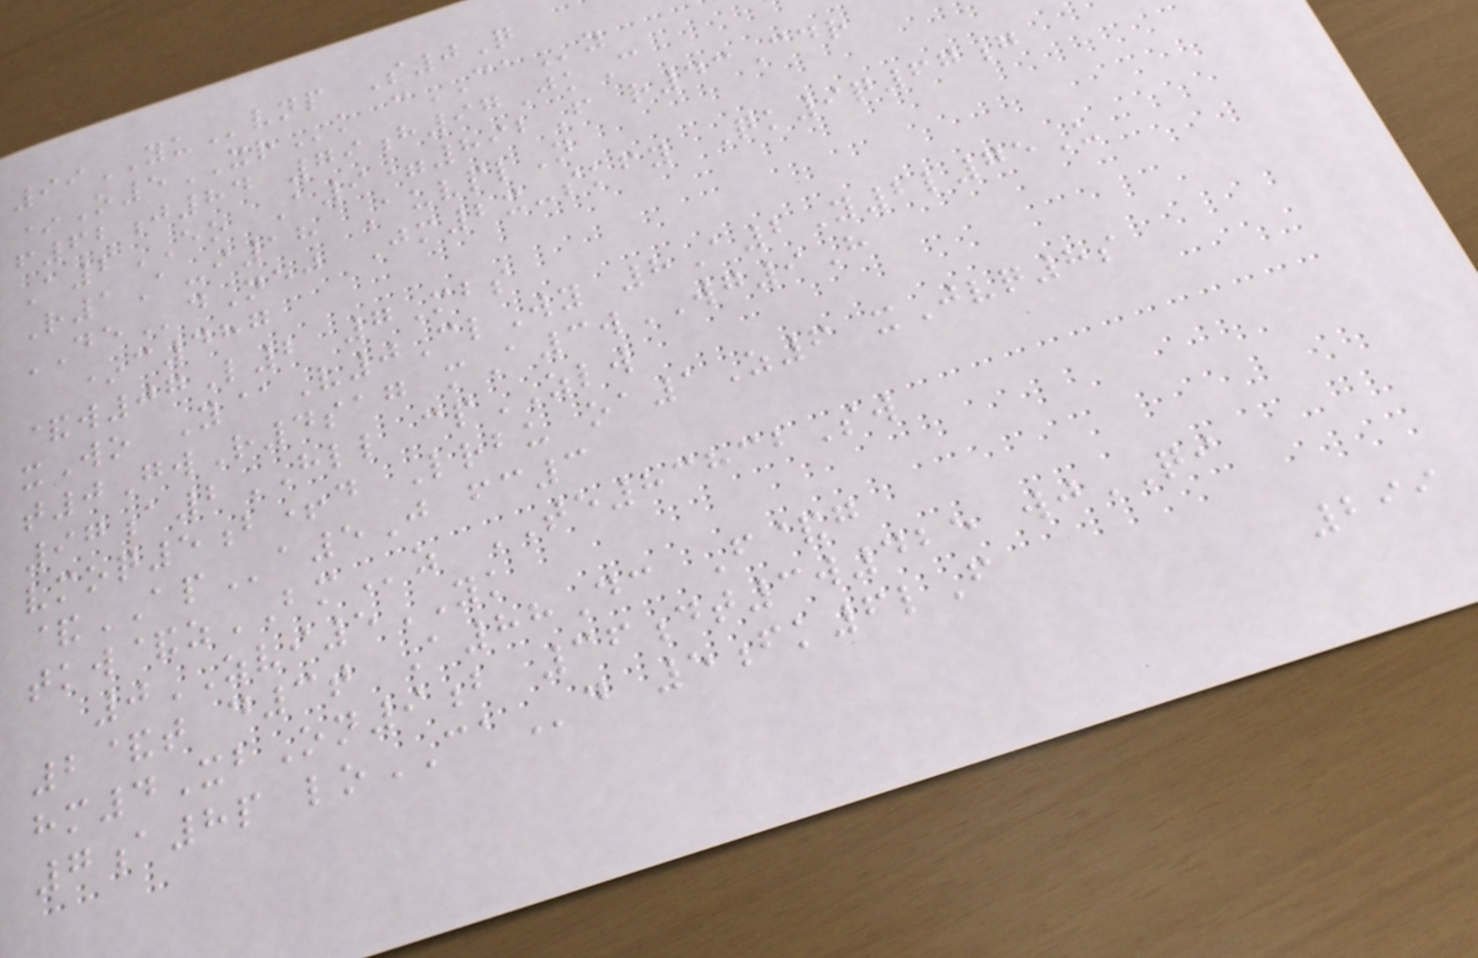99YUvnp S0Q
*O5XRk cCAy
f62j84 79h97JkC
A2EO A9=892F r43Cdr
R1A-i18 AuvplN
DEdNej Jm2x-skfy Qk9q67g
*c487
&w07L2 7Mbs
xWo Y@V0ClWy 8A2Y2l75U
t0GwR4sag mA3wWG9H
97a2HLL cpZLW
vmoq5b+d Lrbu oa1Z6 xJvq8s
&APa5J fc3
tkw&zBMz TE83832Sw
0ZVI5YK
2&t d3t A88Dc F&g
hm4XbOn9b 36dt3w425 wjQI
7a8p loCAd 5fk6lF
299
